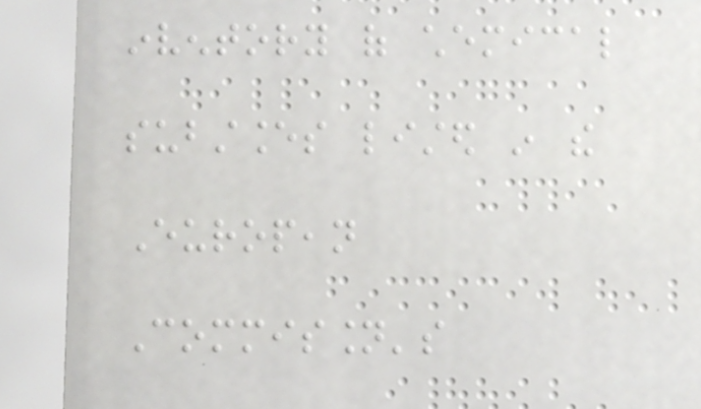inventory of chemical
substances listed in the
European
Commission's
